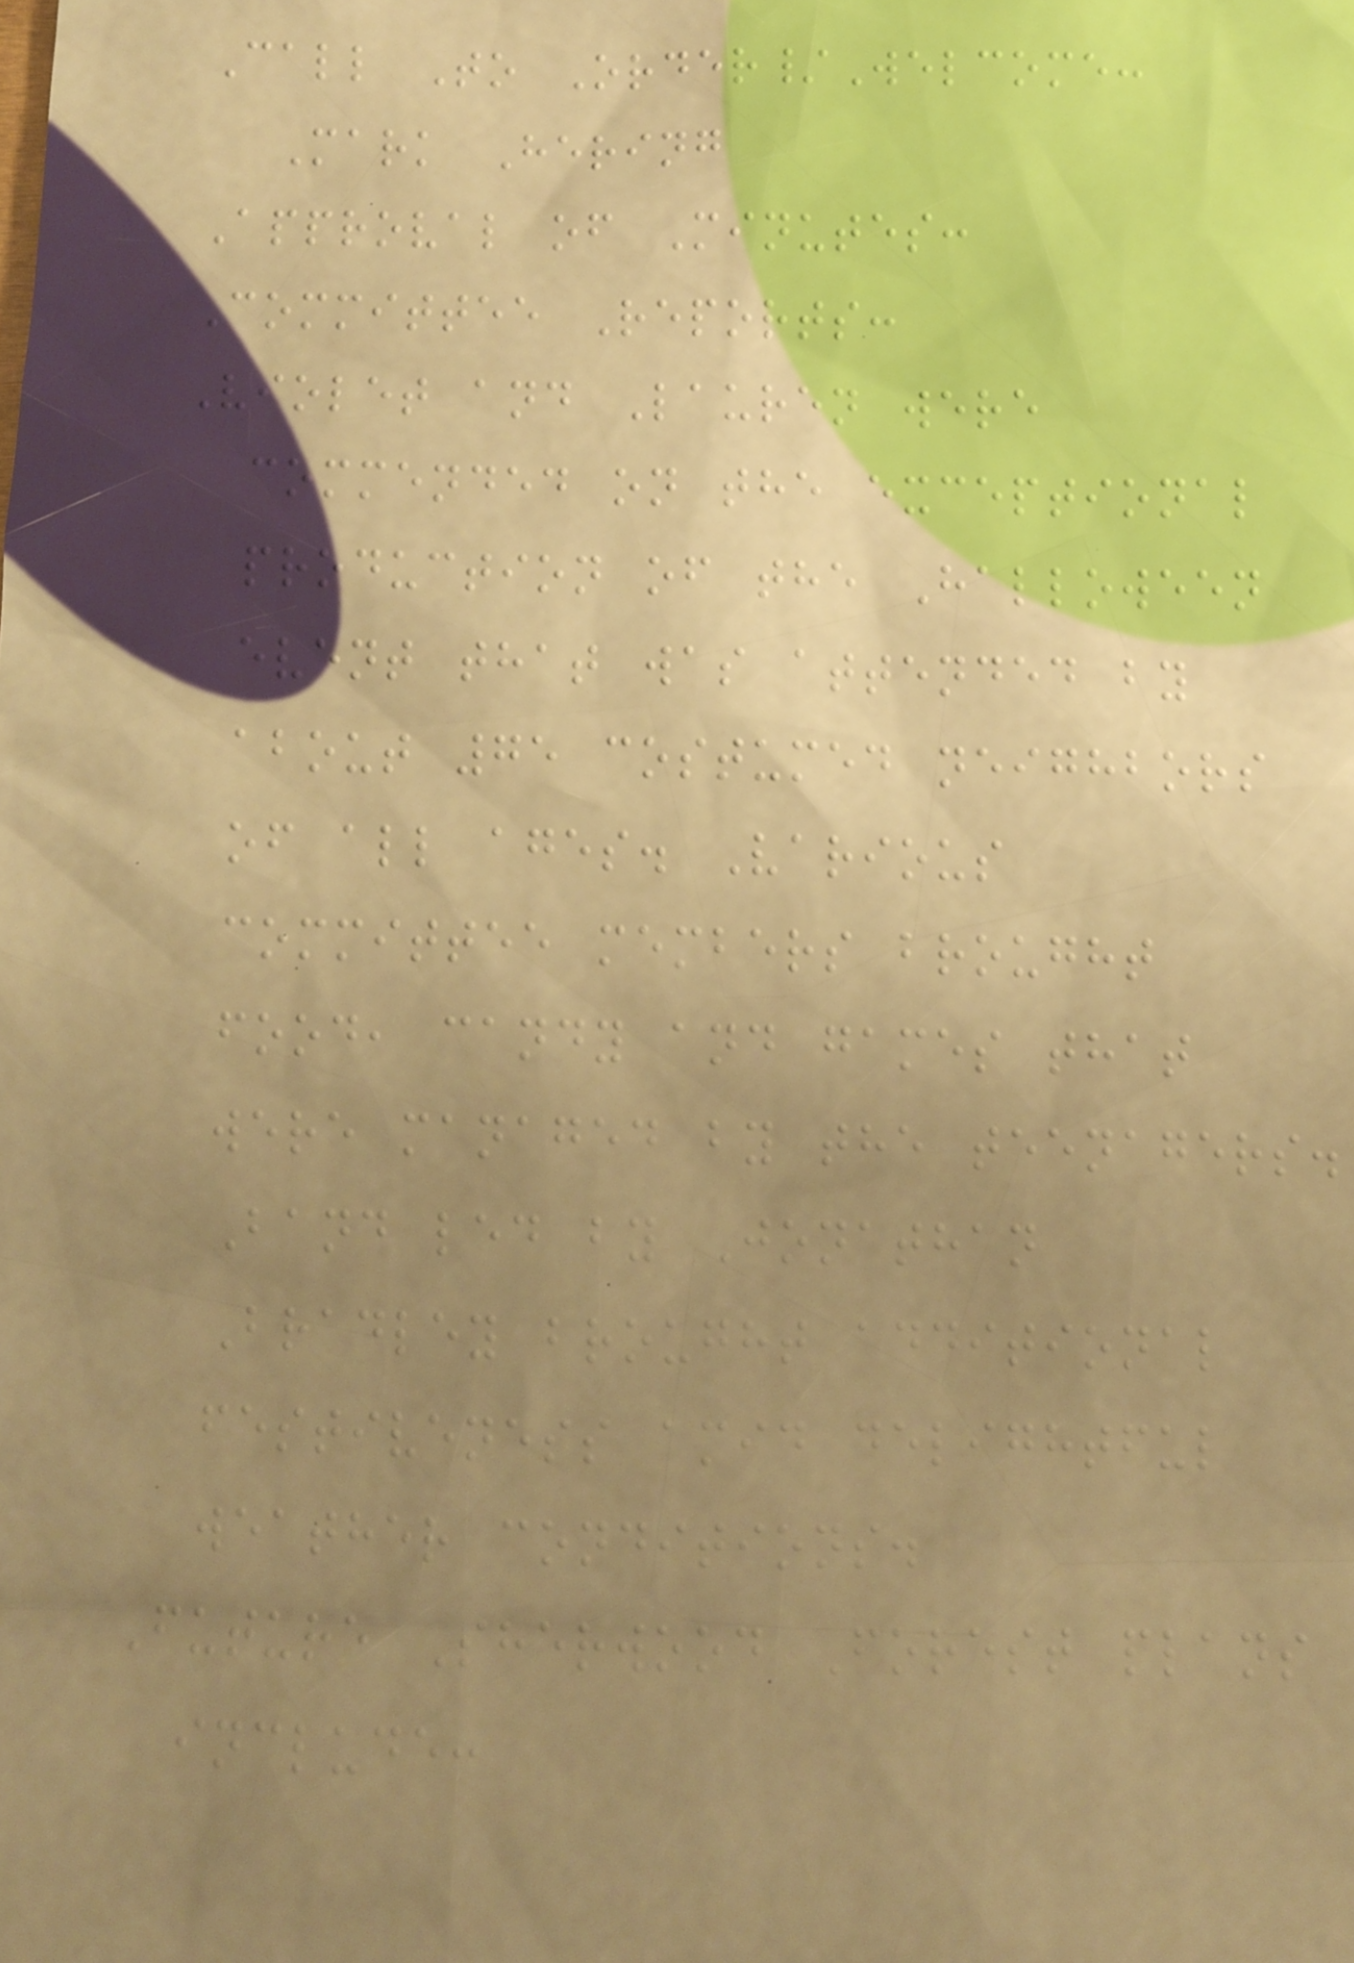Call To Order/Welcome:
Mark Hering
Approval of Minutes:
Committee Reports:
Violet and Lauren were
commended on the exceptional
production of the Halloween
event that was attended by
about 75 costumed neighbors
of all ages. Various
committee members brought
food, candy and games that
were managed by the teenagers.
Band led by Jonathan
Bradley brought additional
festiveness amid delightful
weather conditions.
Future Sherwood Forest plans
include:
